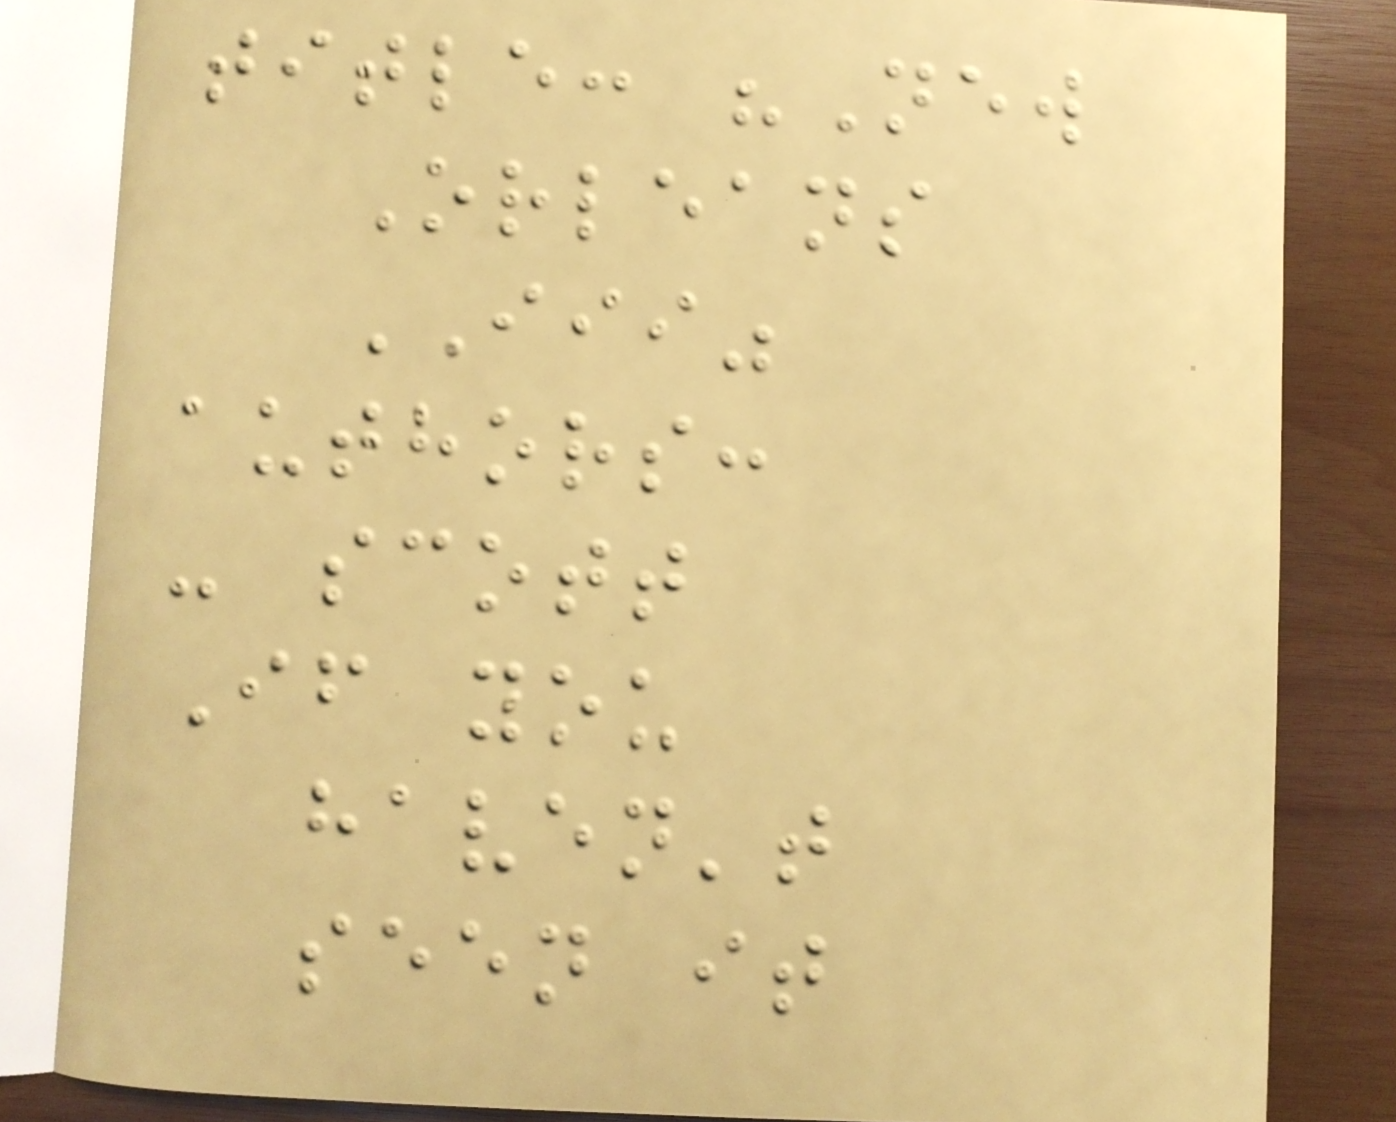title: "New
Orleans
III"
authors:
- scott
If you
haven't
seen it
